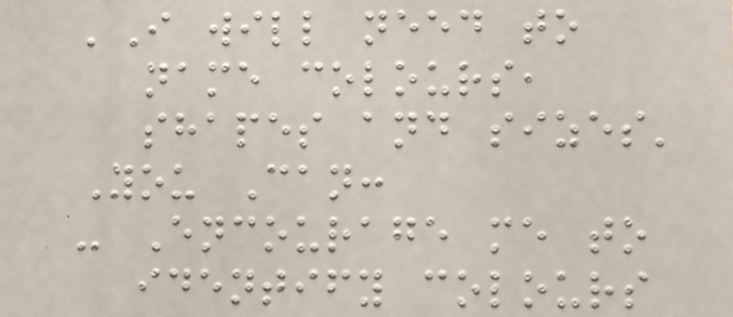'I will need to
name colours,
shapes and sizes'
You Can:
- Encourage me to
identify colours
